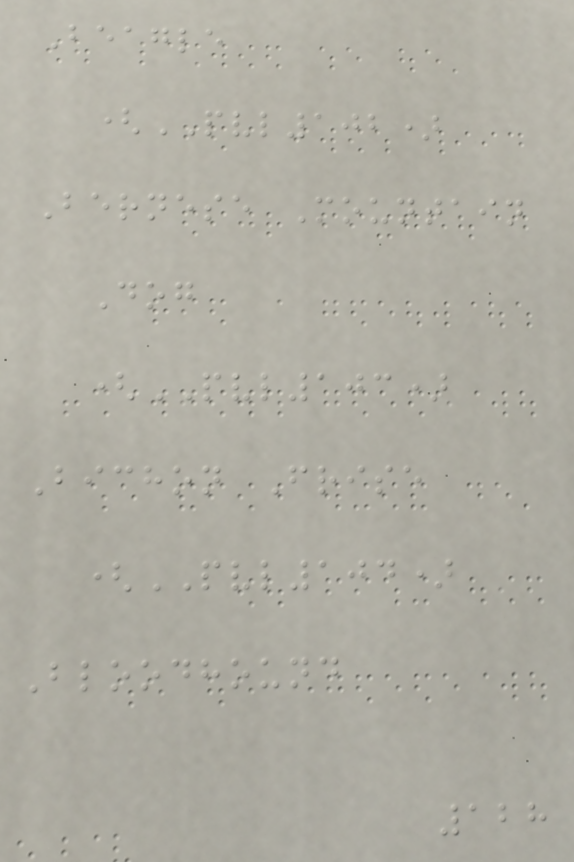Beagle
(PVL102)
Bernese Mountain
Dog
(PVL103)
Bichon Frise
(PVL104)
Bloodhound
128
